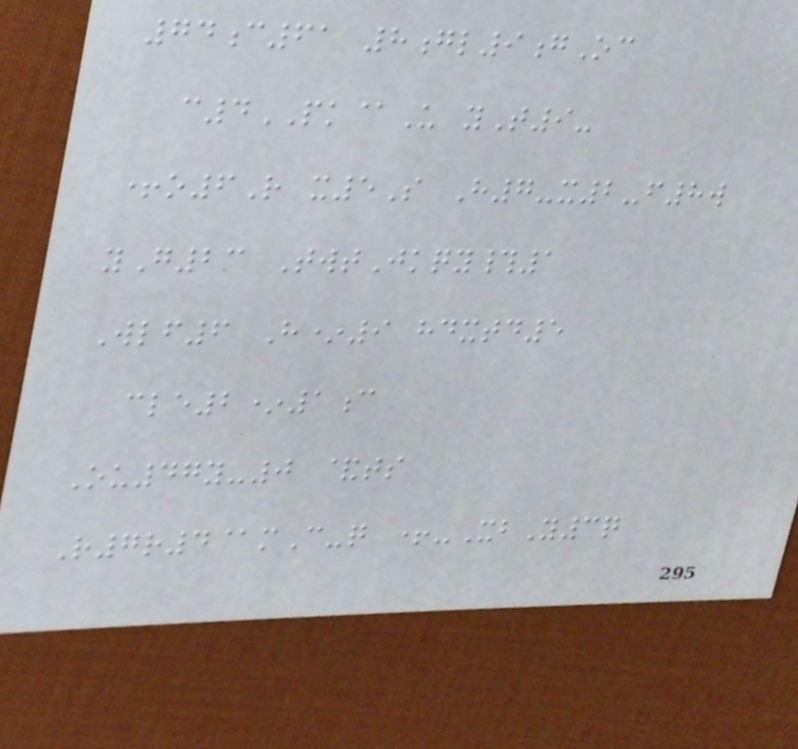74c61 8gl9gOc
c4PK@U yT9-
+o6R x5S H7-x2-f8w
yG23 TwtJkqy#1
Wlf6 H*9 hdxtd5
cle2*1c
Ou47y-0 &ts
R7r4@mC-q +-XbY3q
